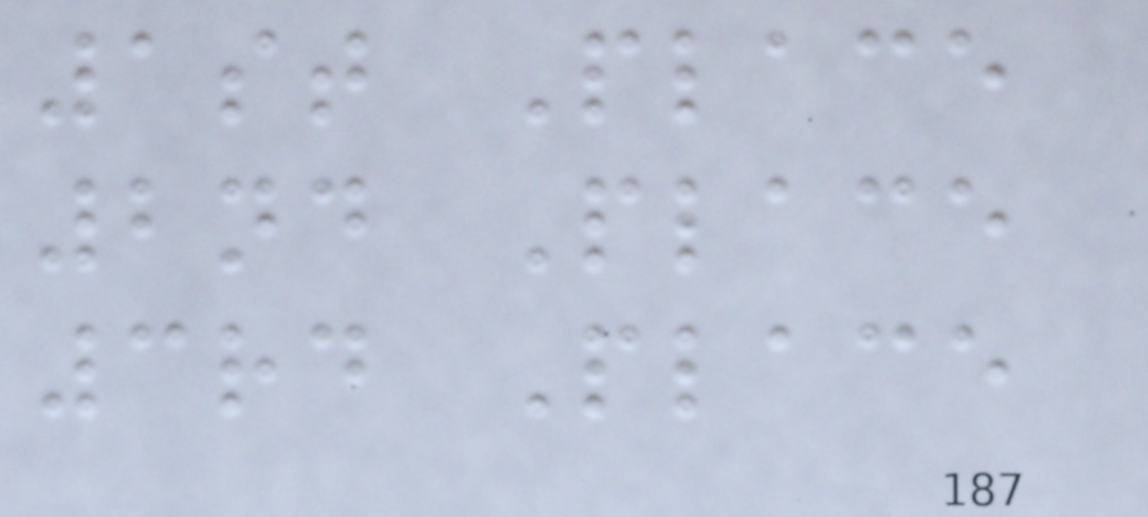1st Place
2nd Place
3rd Place
